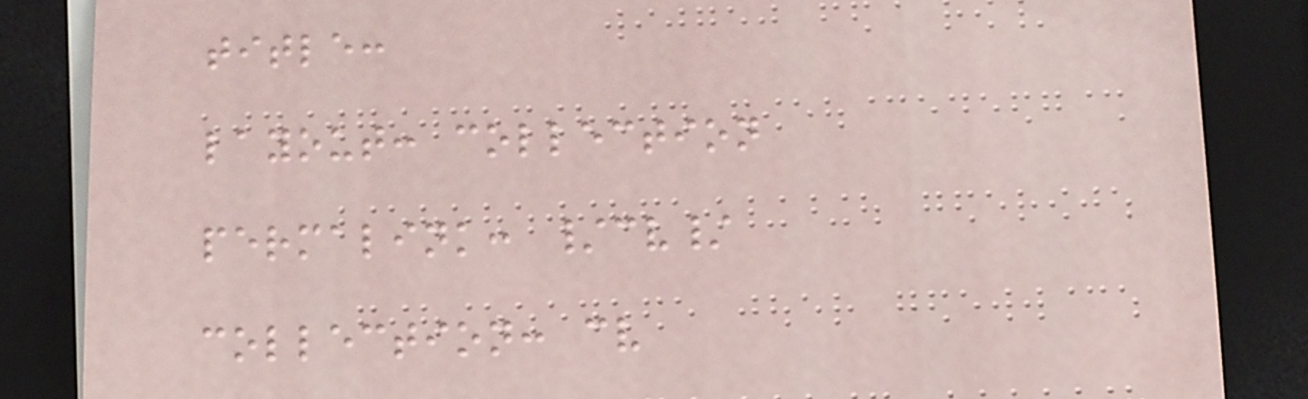title:
layout: collection
permalink: /cv/
collection: cv
